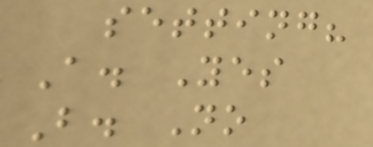setting?
A. Yes
B. No
